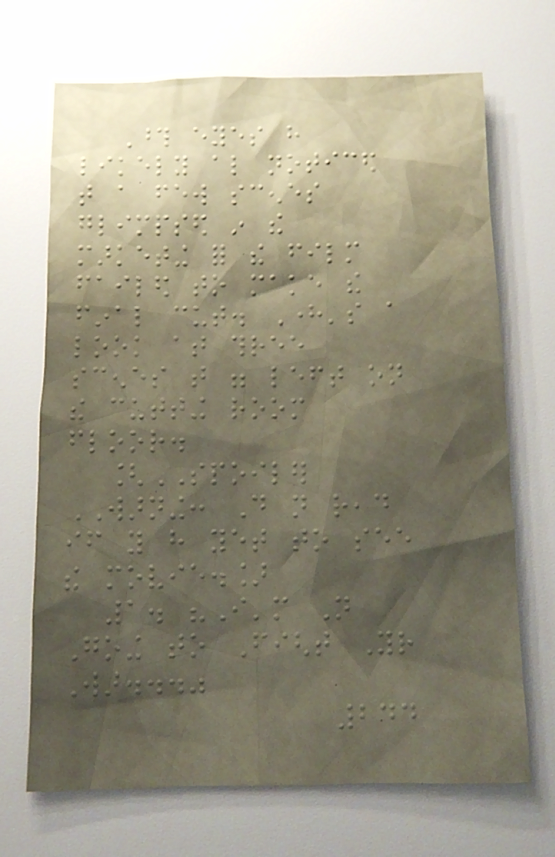Those eyes have
likely also noticed
that a few scenes
glimpsed in the
marketing for the film
failed to make the
final cut. Here's a
look at three
scenes that were left on
the cutting room
floor.
[SPOILER
WARNING: Do not read
if you have yet to see
the movie.]
1. "I'm Not
Going to Fight Your
War..."
244
